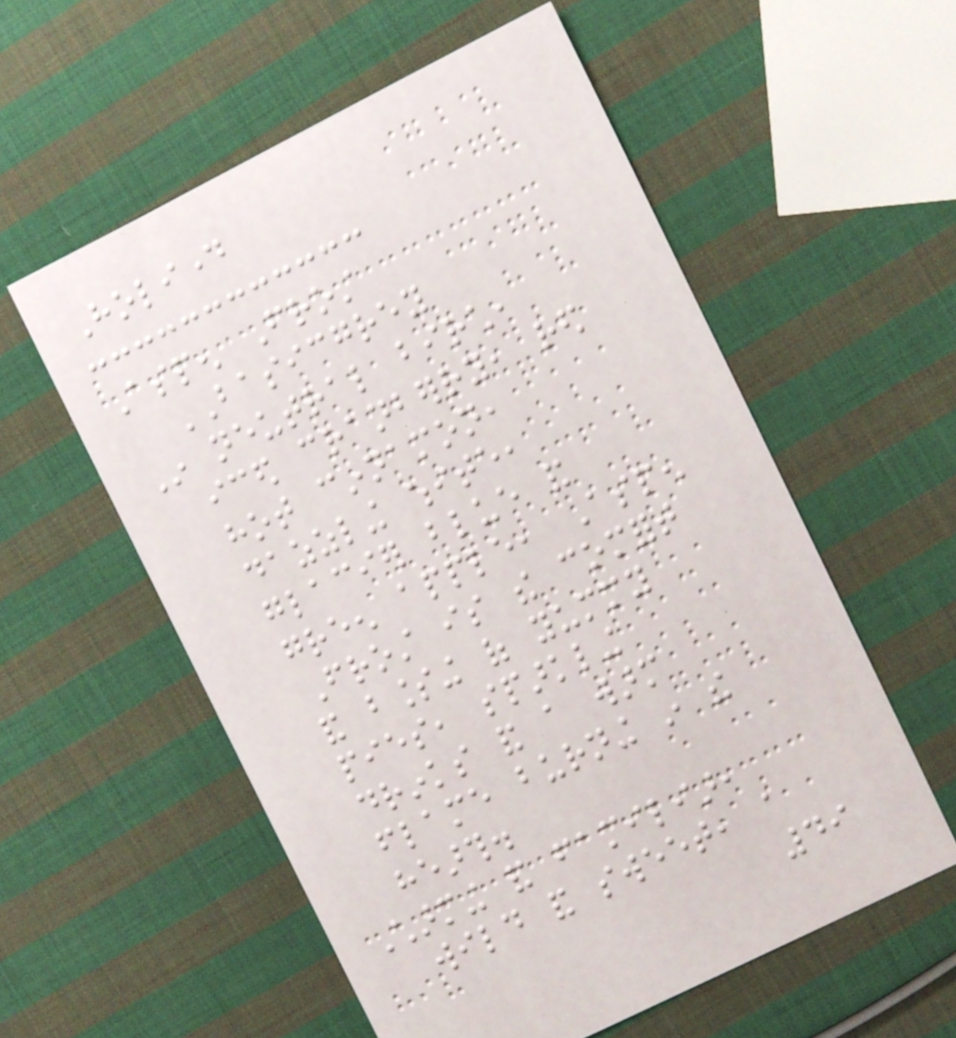Holiday
Aspen Frost
BASICGREY
In neutral birch,
iced cranberry, red
hot cinnamon,
dazzling white,
glacier blue and
green apple, Aspen
Frost is the comfort
and blessing of yummy
pies, sparkling
drinks and a warm
flame burning in the
hearth.
Charming and familiar,
wild and sweet, a
49
